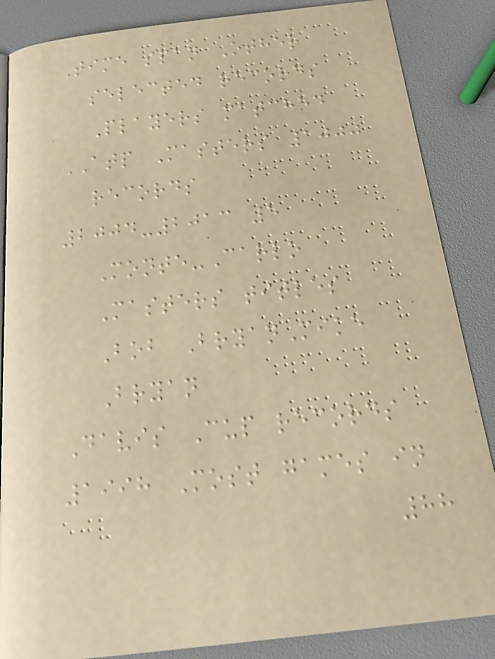Time span Other
selected records
Players matched
ATP Masters 1000
records
2004-2013 5
Monte-Carlo
Masters titles
Bob BryanMike
Bryan
Davis Cup records
1998 Most games in
88
